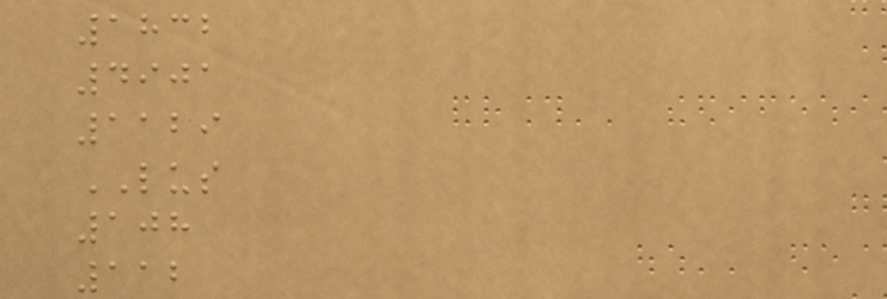1832
4901
1129
LUS
108
112
